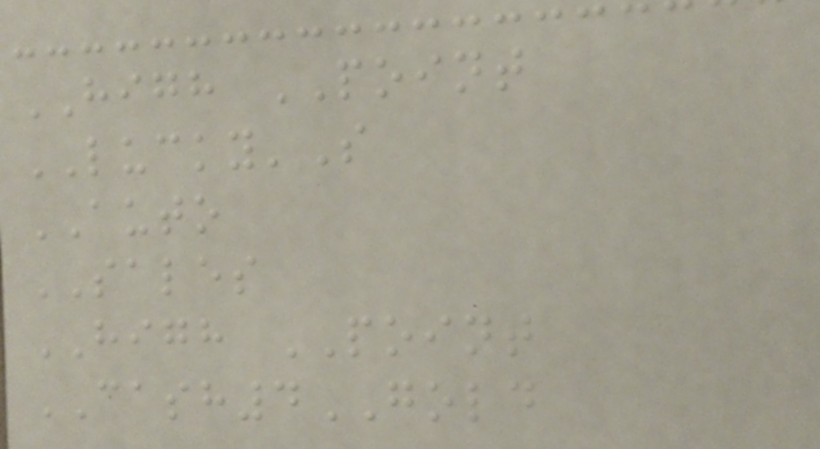HIGH POINT
LUCKY'S
AUTO
SALES
HIGH POINT
CASH4GOLD
